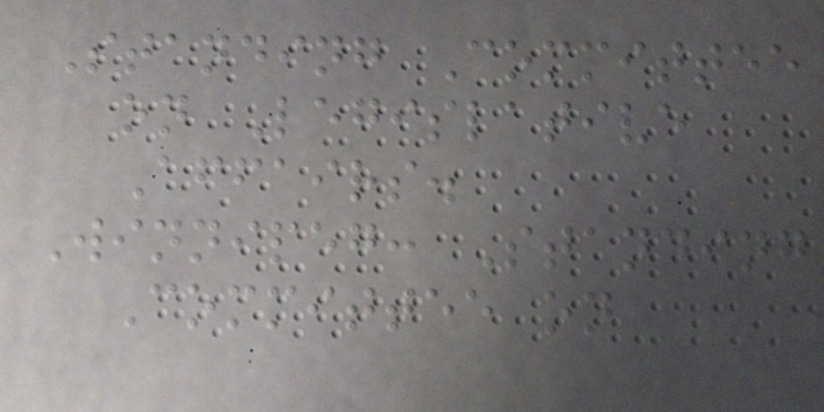Standing Committee
on Legislative
Affairs.
Winnipeg: Standing
Committee on
